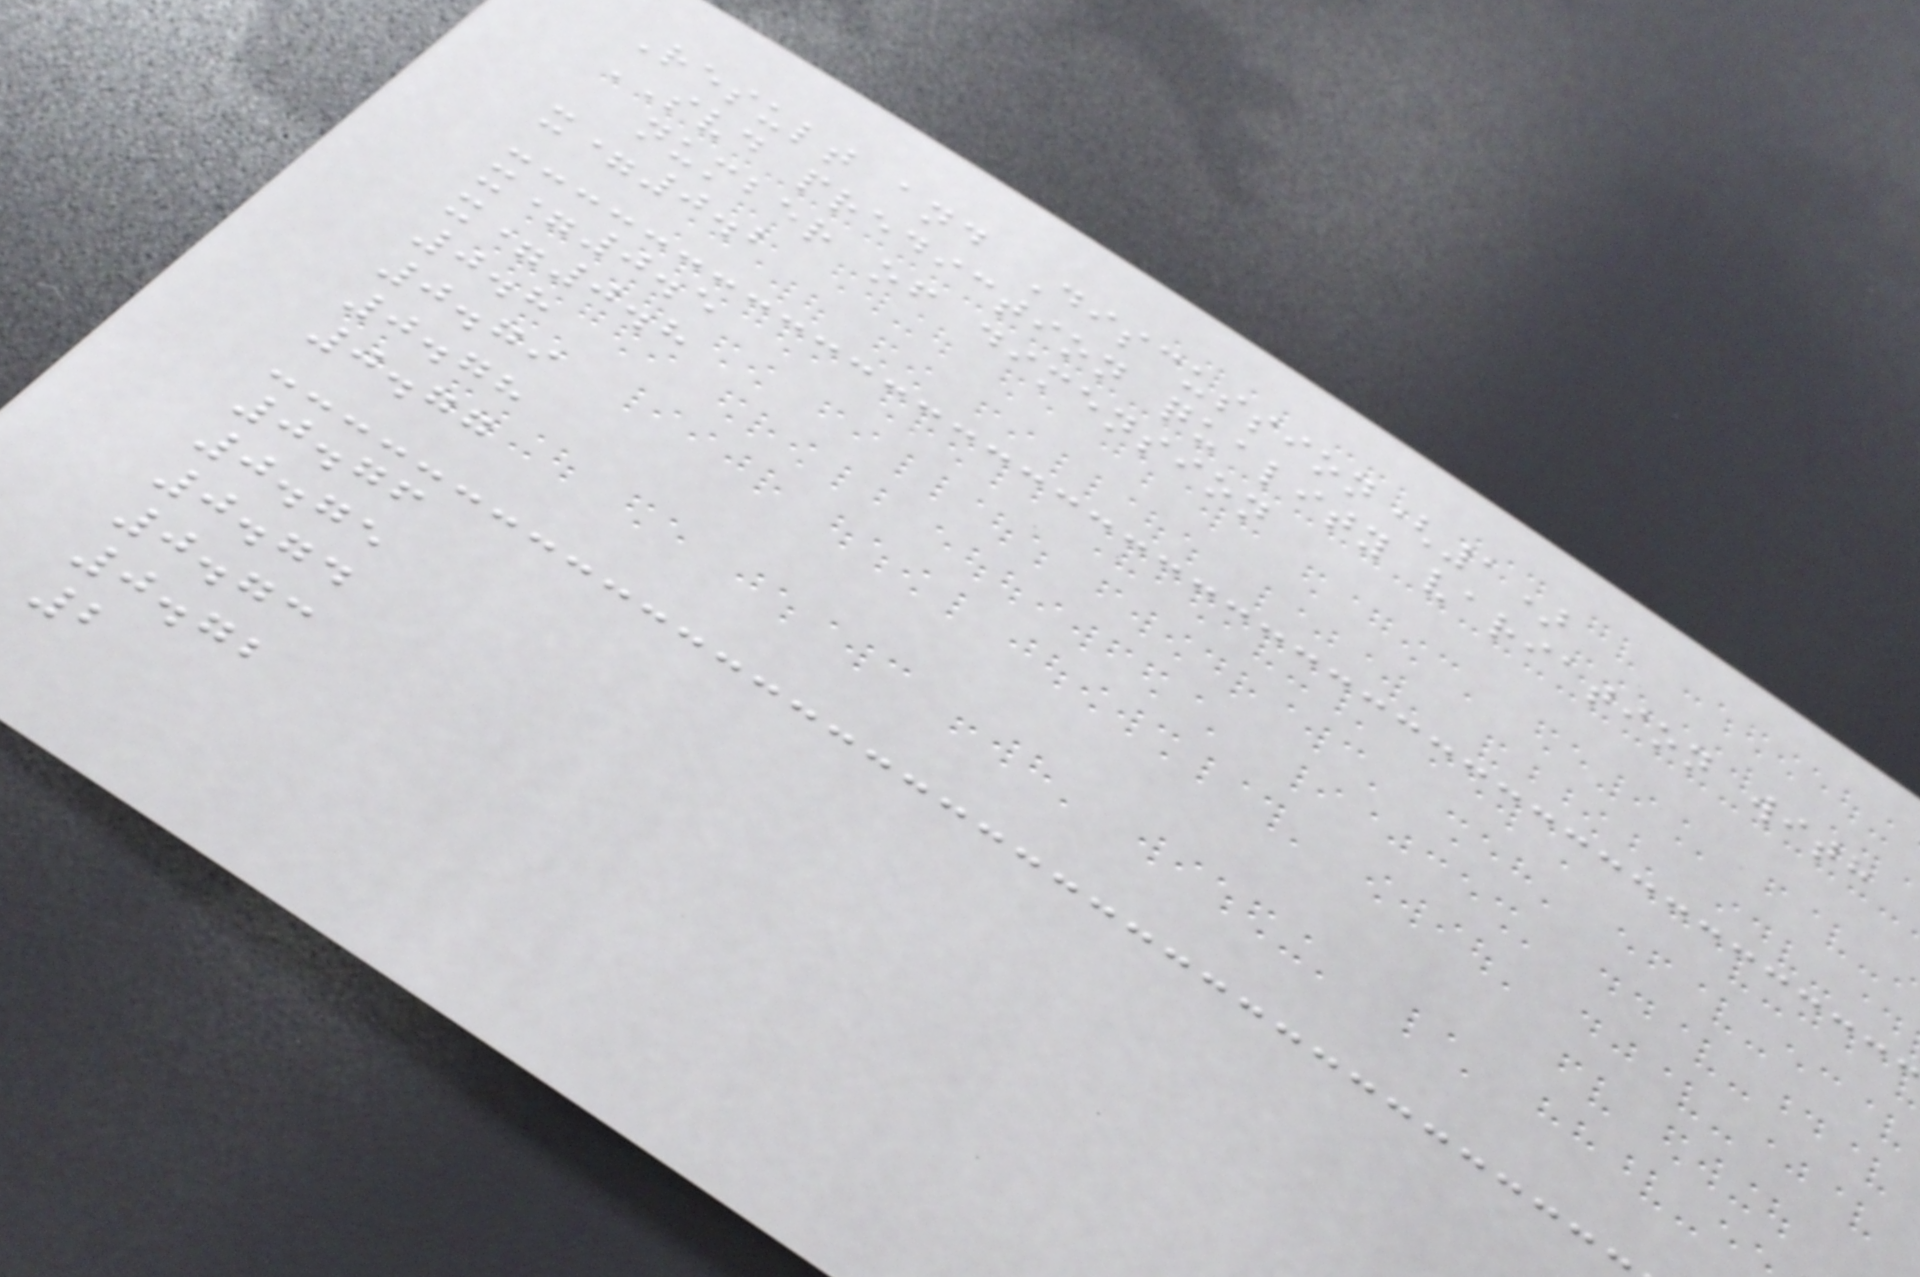Result and Discussion(1)
SVD prediction quality variation with
number of dimension
x=0.2
x=0.5
x=0.8
0.8
0.79
0.78
0.77
0.76
0.75
0.74
0.73
0.72
2
